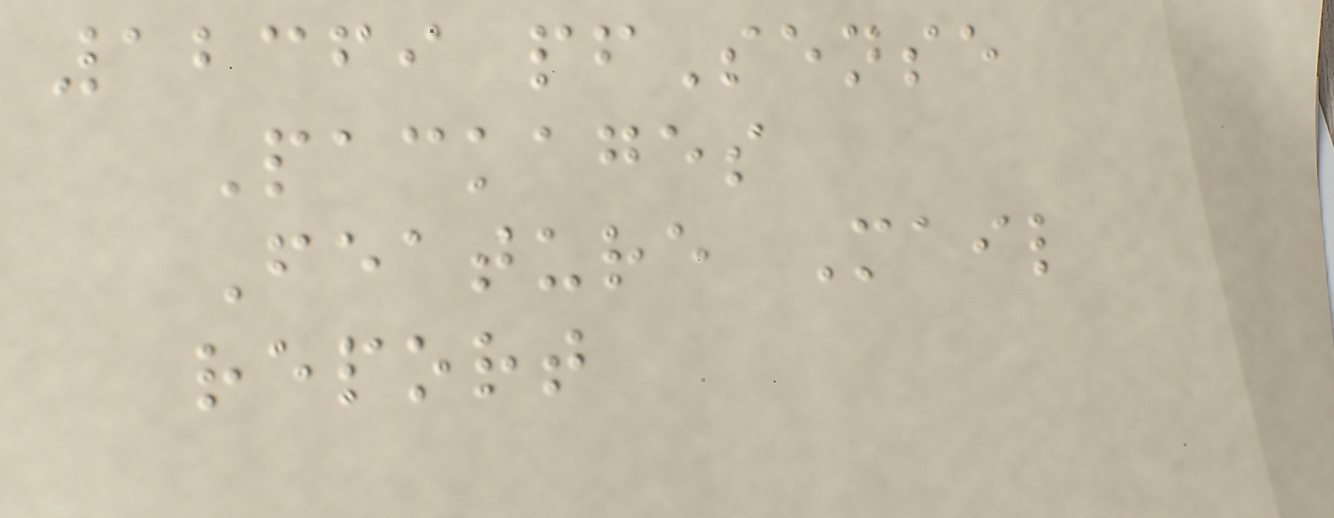12369 pfSense
Packages
Feature Mail
report
